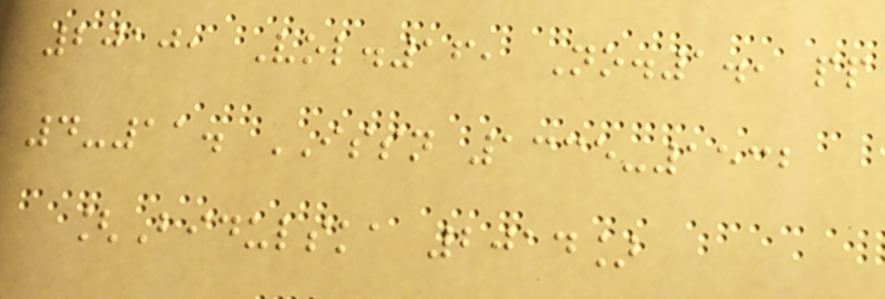2010, Vol.16, No.1., pp
4-11. ISSN 1335-1532
[Bidulska 2014]
